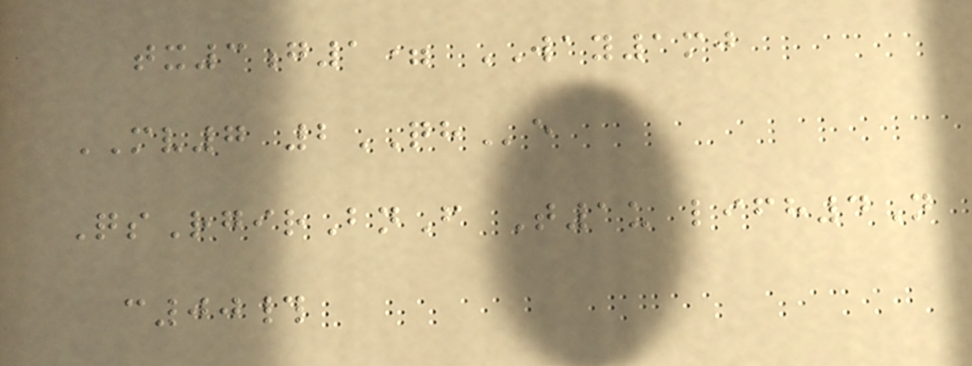tx3g1= WAY1mj
MV7 2QHe
QsRgirBnF T1u lifh4N
c00#
